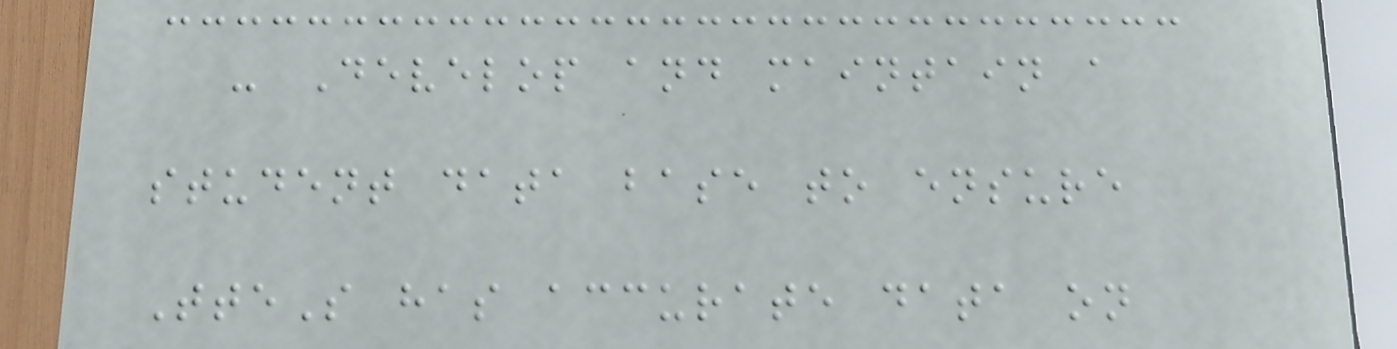- Develop and maintain a
student data base to ensure
TteS has accurate data on
